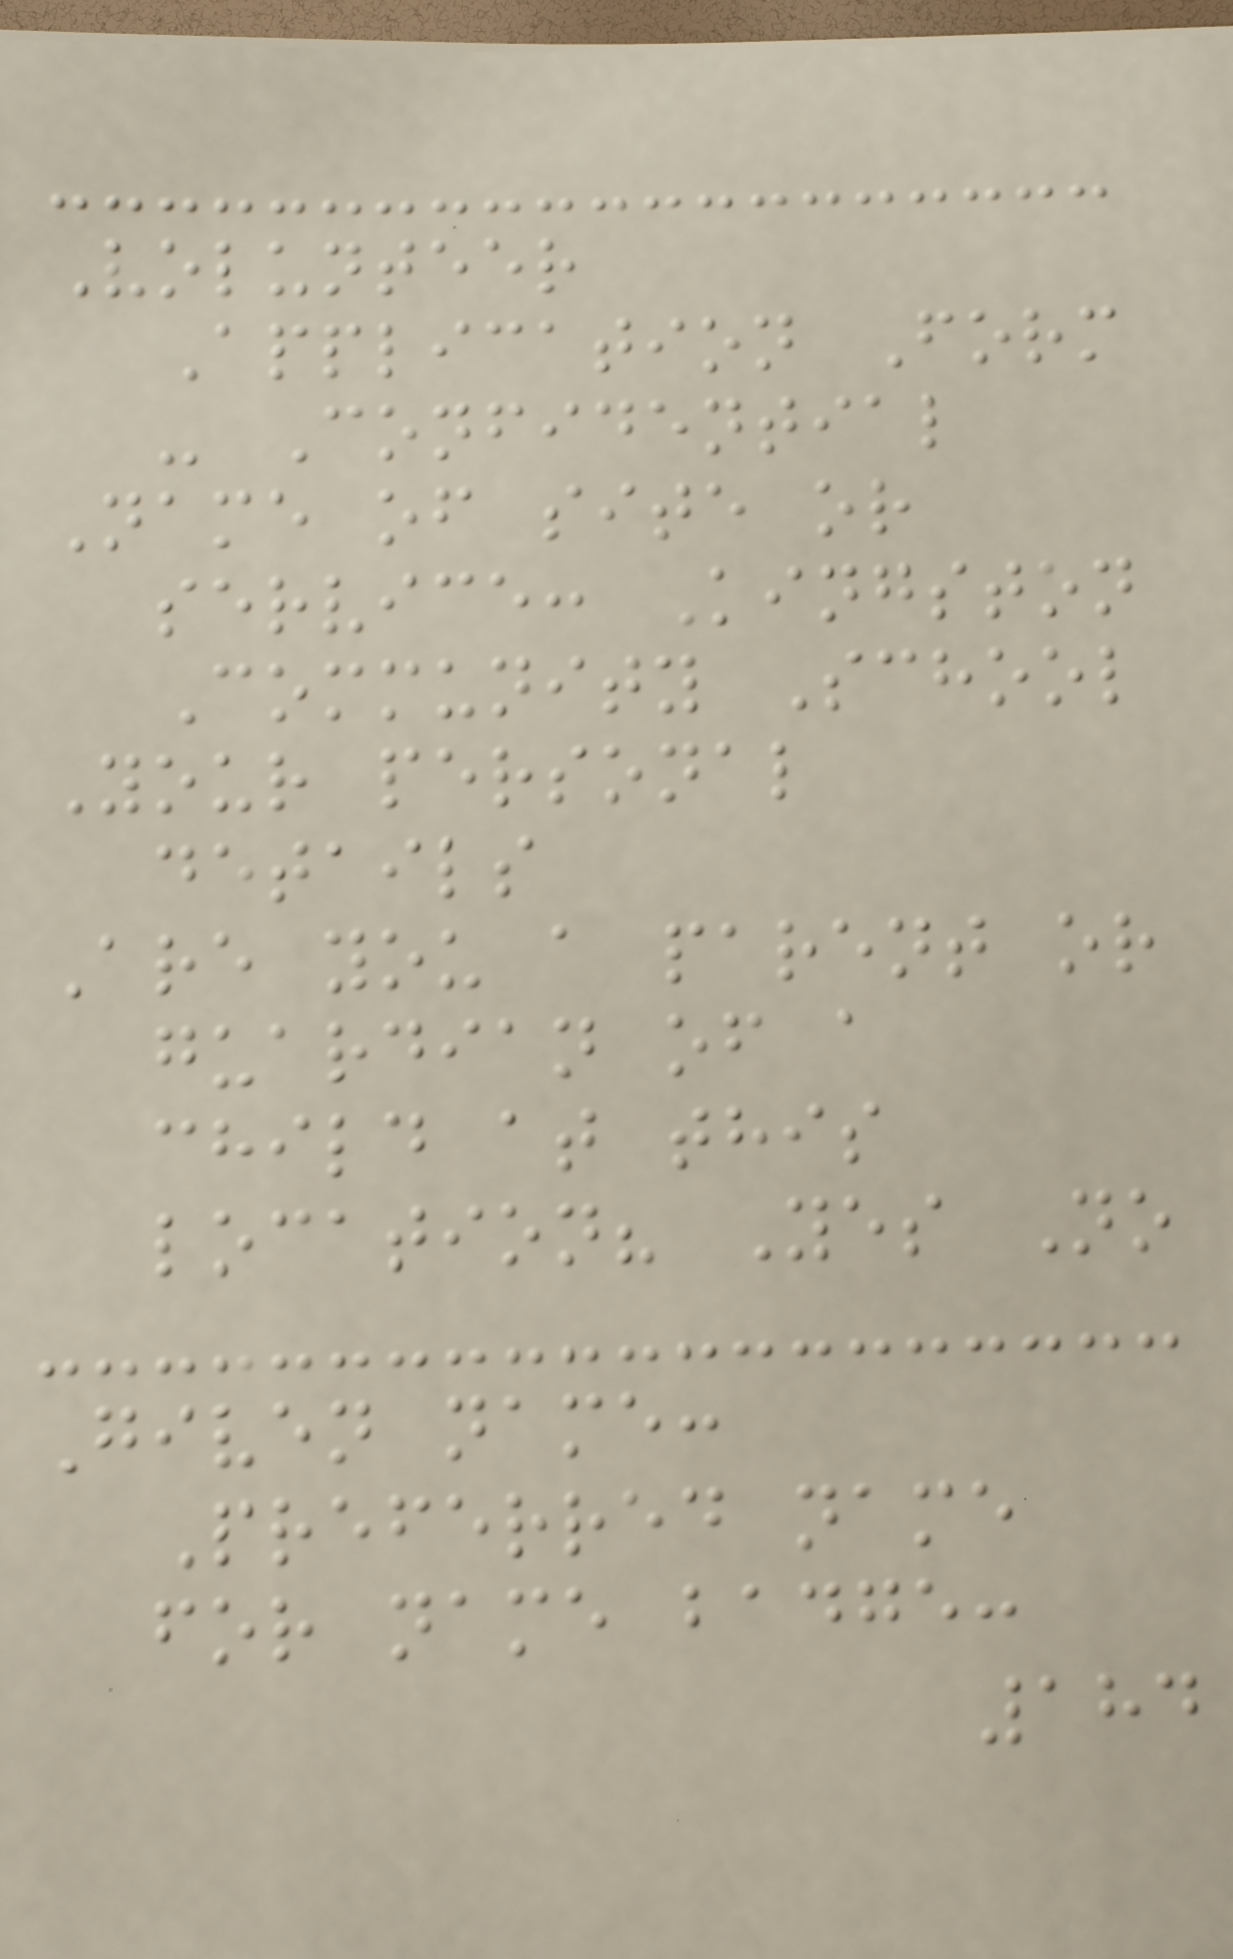Volunteer
Application Form
- Confidential
Name of site or
service: Kingston
Community School
Your personal
details
Are you a parent or
guardian of a
child at this
location? Yes No
Given name:
Preferred name
for name badge:
184
